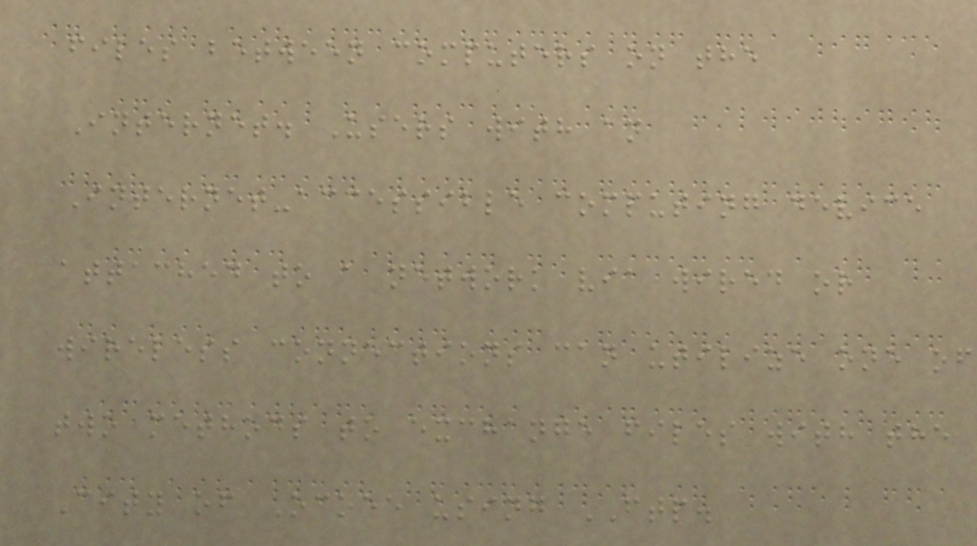files between computers on the
Internet. Users with an
Internet-accessible computing device
attached to a network via wired or
wireless connections can utilize one of
two methods to exchange files with the
City of Ocoee using FTP.
